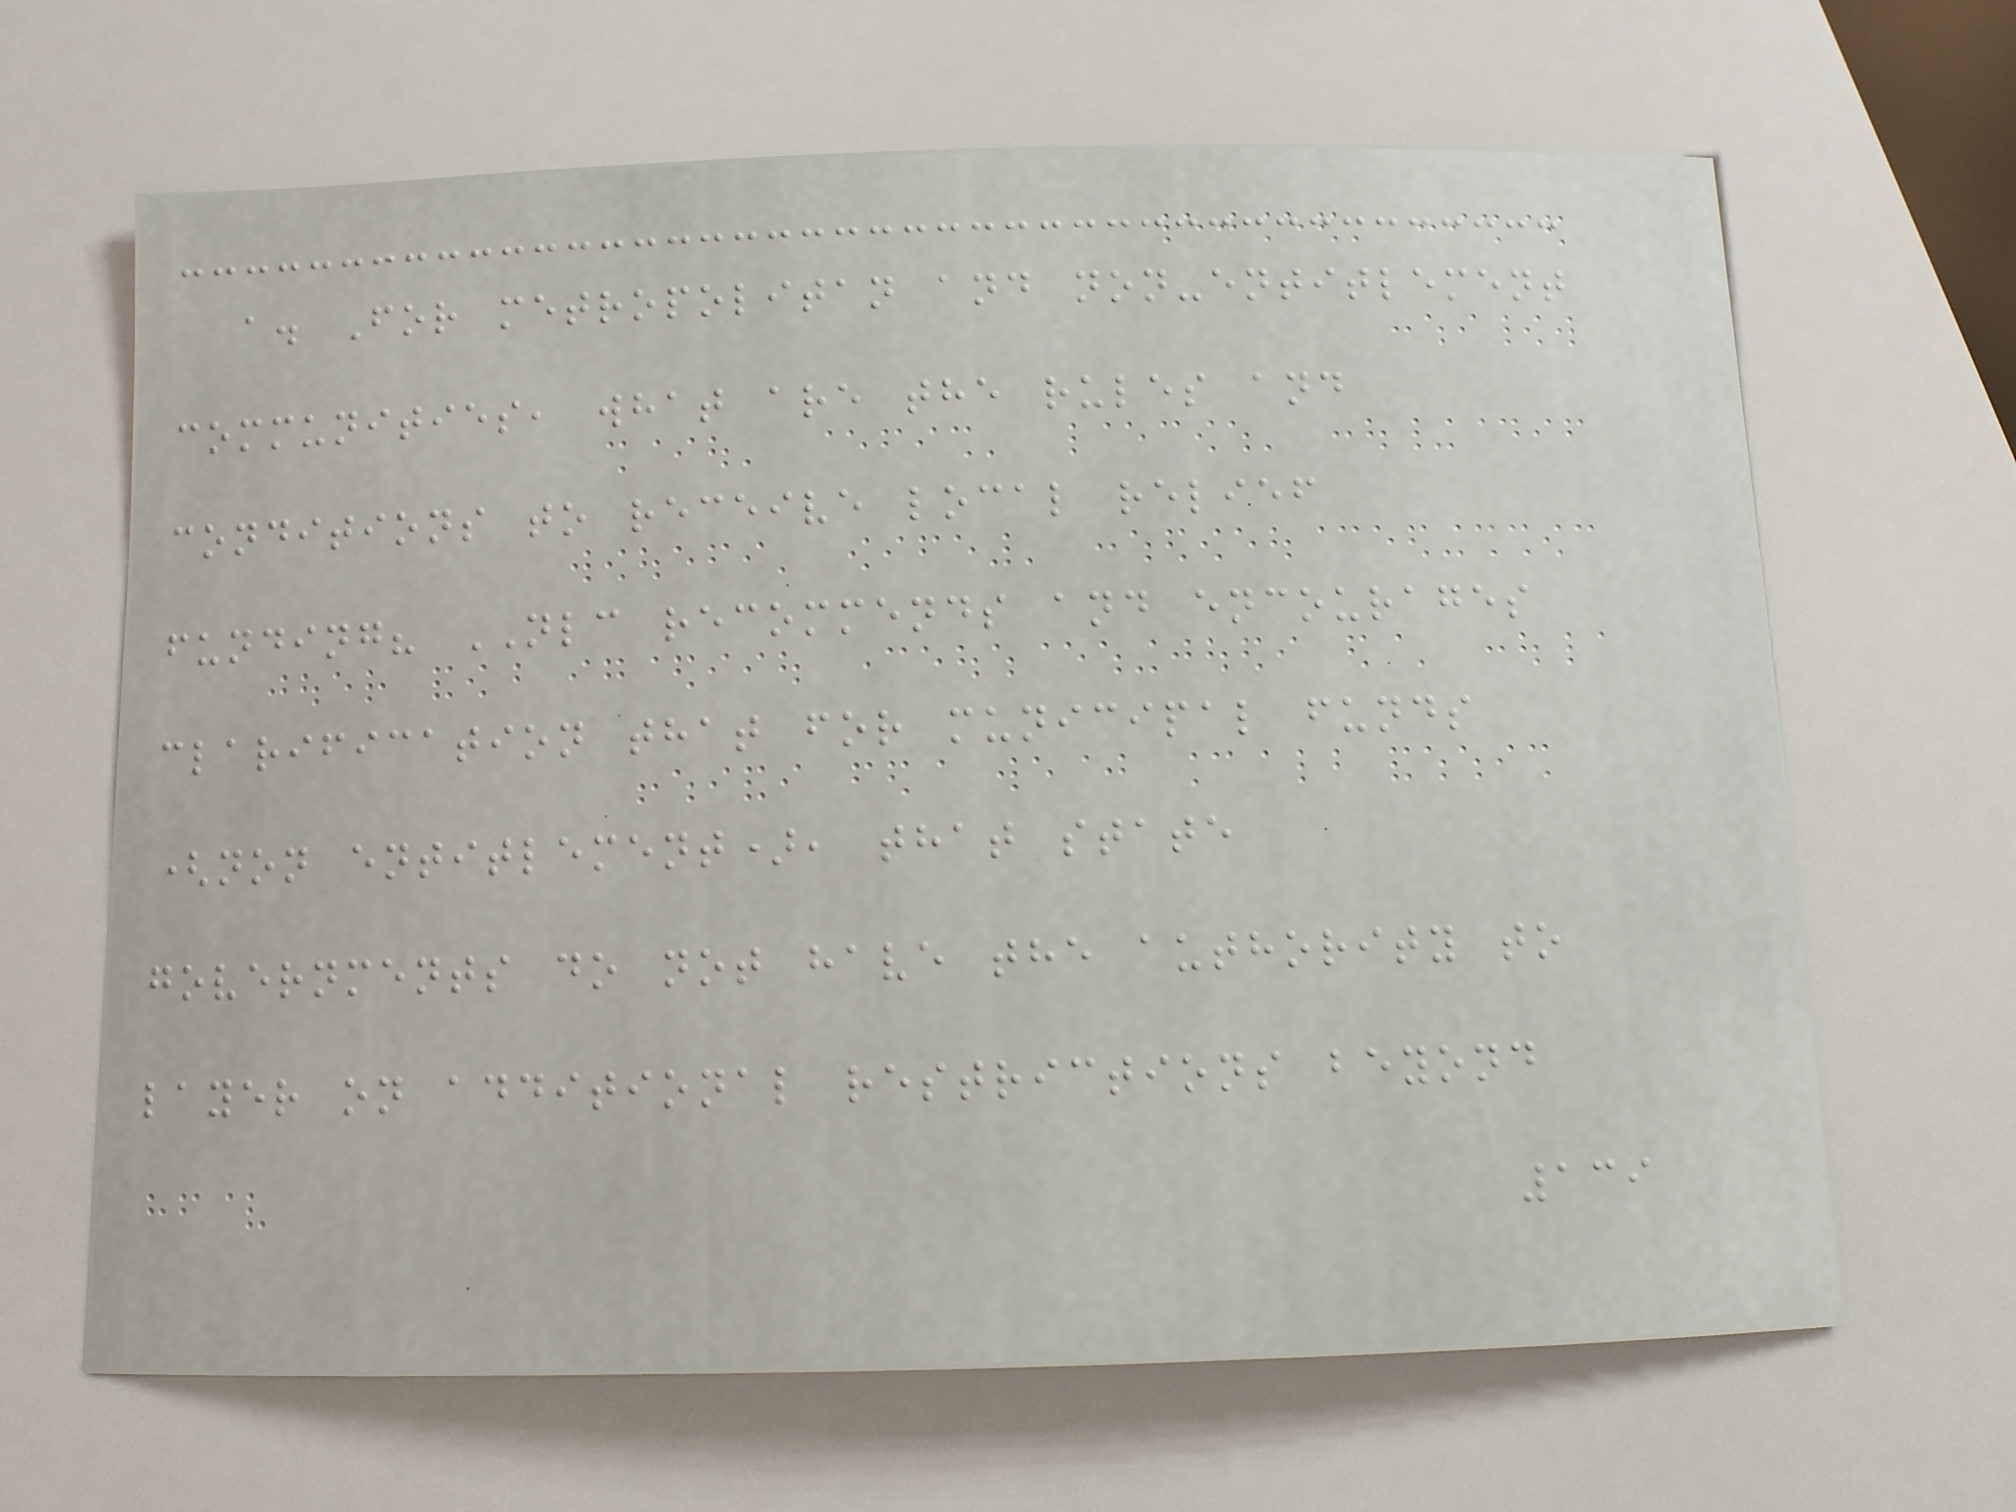a. For metropolitan and non-entitlement
communities, what are the rules and
conditions to receive local relief
funding? NLC recommends and encourages
clarification that for municipal funds
(non entitlement), that state
governments do not have the authority to
layer on additional restrictions beyond
139
